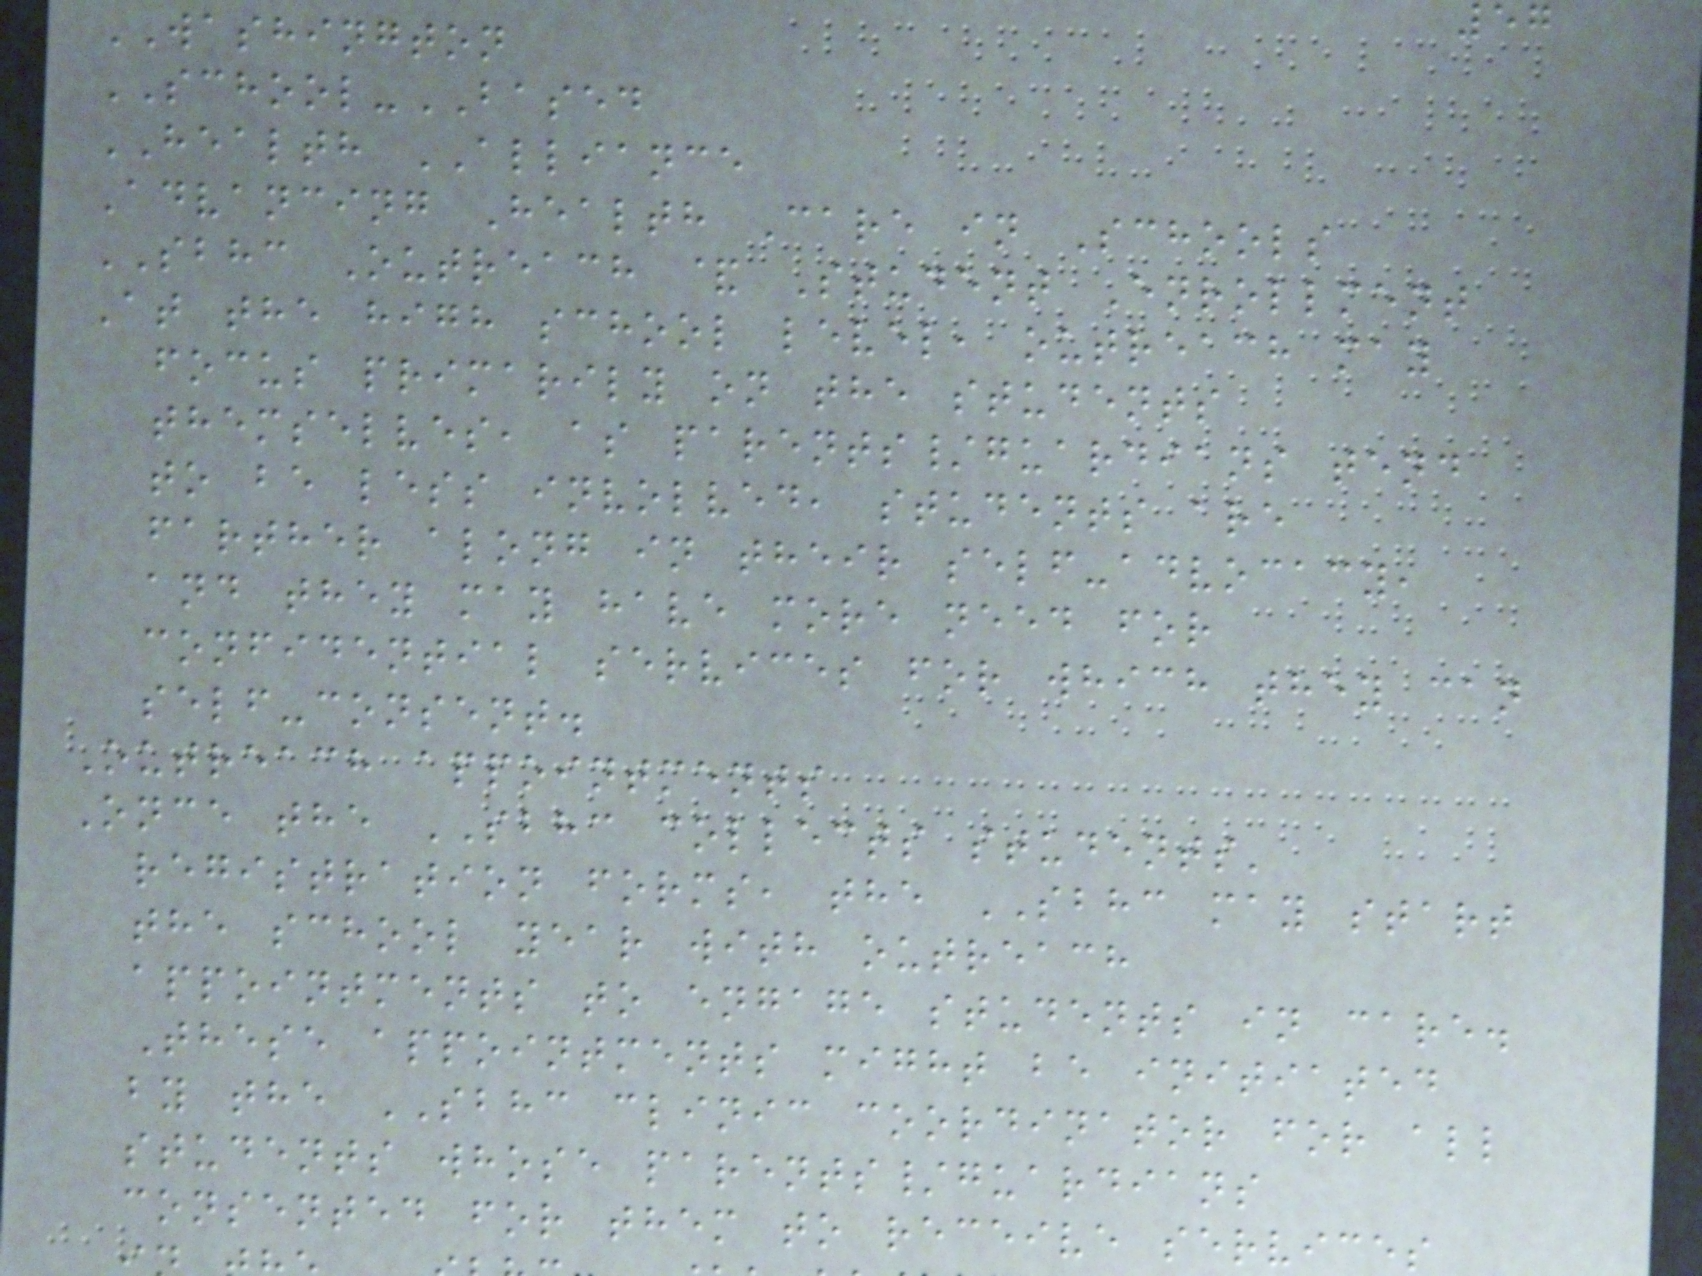57
WASHINGTON
SCHOOL-BASED
HEALTH ALLIANCE
Advancing Health Care in Schools
SBHC Outreach & Student Enrollment
At the high school level, outreach may
focus primarily on the students
themselves, as parents/guardians tend
to be less involved, students are
farther along in their self-advocacy,
and they may have more need for
confidential services for which they can
self-consent.
Outreach appointments
Once the SBHC collects students'
registration forms, the SBHC may start
the school year with outreach
appointments to engage students in care.
These appointments might be initiated
by the SBHC clinic coordinator for all
students whose parents/guardians
consented for them to receive services
